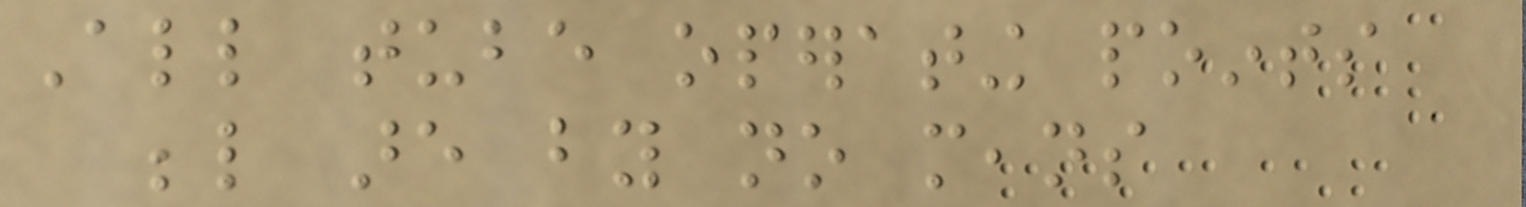All tube operating points
below are by no means
